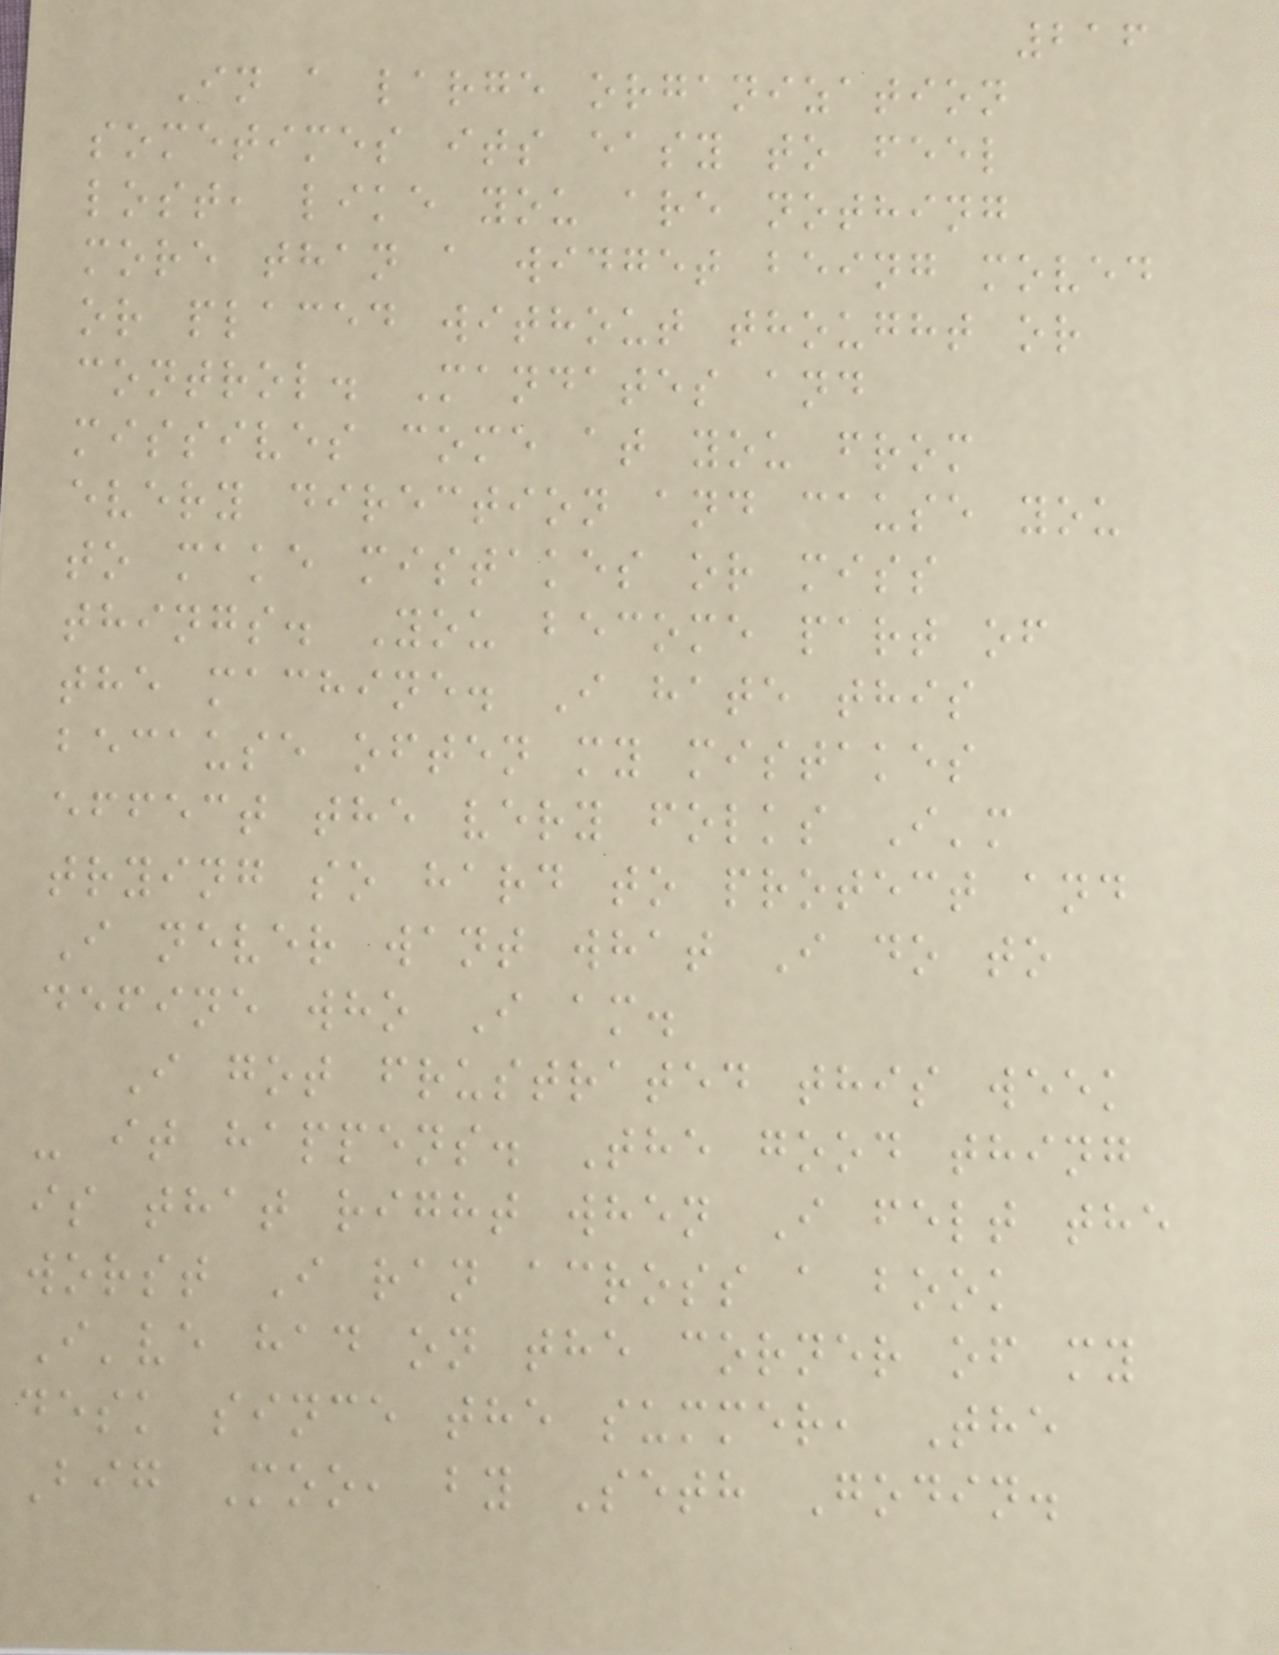216
In a large organization
sometimes its easy to feel
lost, like you are nothing
more than a widget being moved
or placed without thought or
control. Mandates and
missives come at you from
every direction and cause you
to make mistakes or miss
things. You become part of
the machine. I hate this
because often my mistakes
effect the very folks I'm
trying so hard to protect and
I never want what I do to
define who I am.
I got frustrated this week
- it happens. The good thing
is that right when I felt the
worst I ran across a book
I've had on the corner of my
desk since the summer, The
Big Moo, by Seth Godin.
